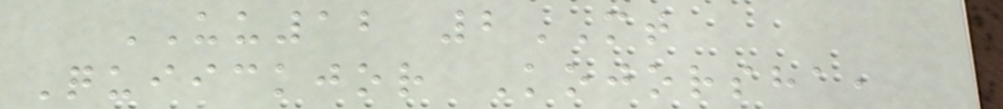UU12 2MT
Quiickjor Kojorsha,
